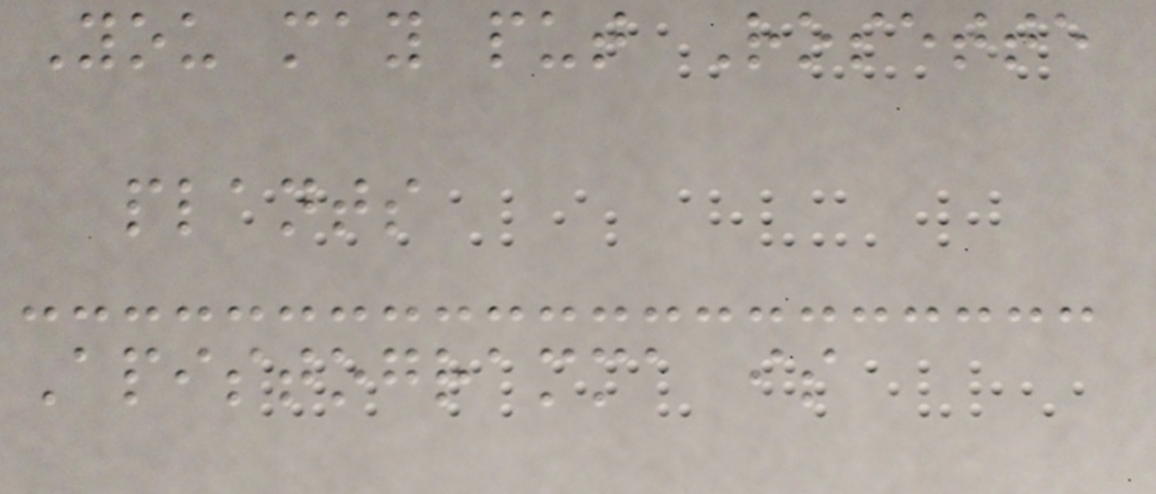You may put Rosette
plants
Apistogramma is
